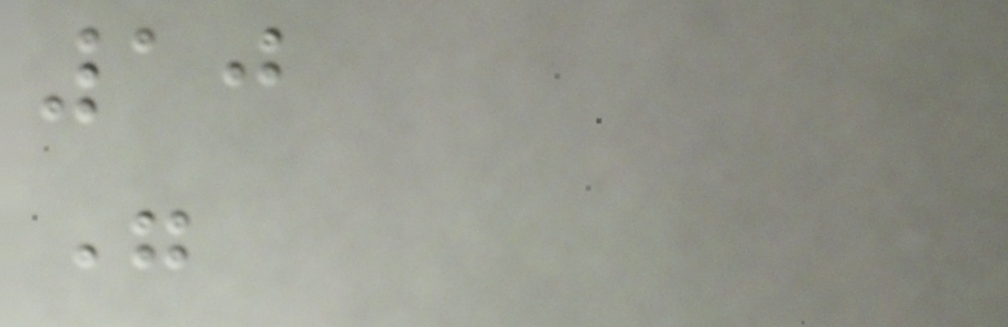10
"
